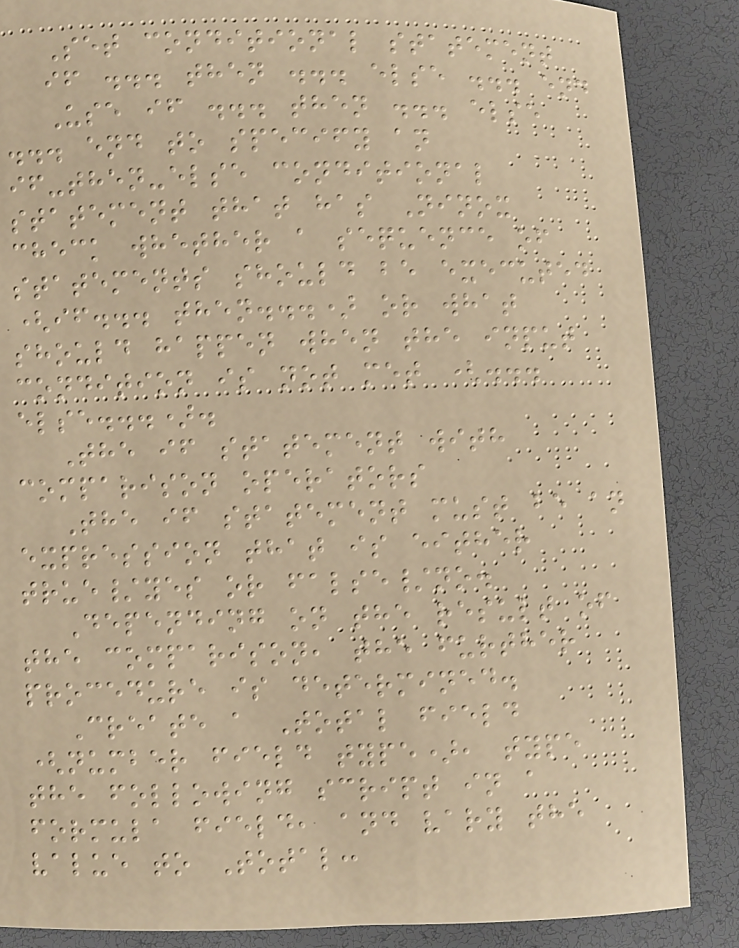Set conditional statement
if ... then ... else ... end
Use if ... then ... else
... end to specify an
if-then-else conditional
statement that has Ninox
check whether a sequence of
statements should be executed
(if... then...) or what
should happen when the input
condition is not met (...
else...).
The if statement with
comparison operators
The if statement must be an
expression that is either
true/yes or false/no.
Depending on the result of
the comparison, the further
procedure is determined.
Create a Total field
(number field type), type
the following script in a
formula field, and vary the
value to Total:
